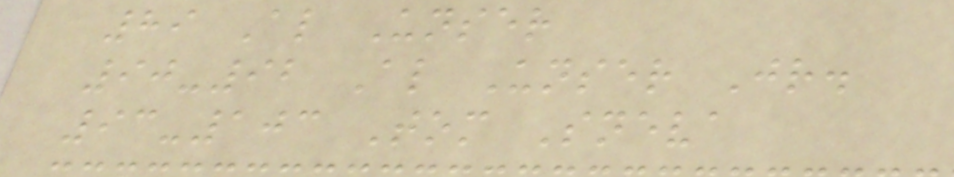89 Al Unser
90-92 Al Unser Jr.
93-103 Tom Sneva
